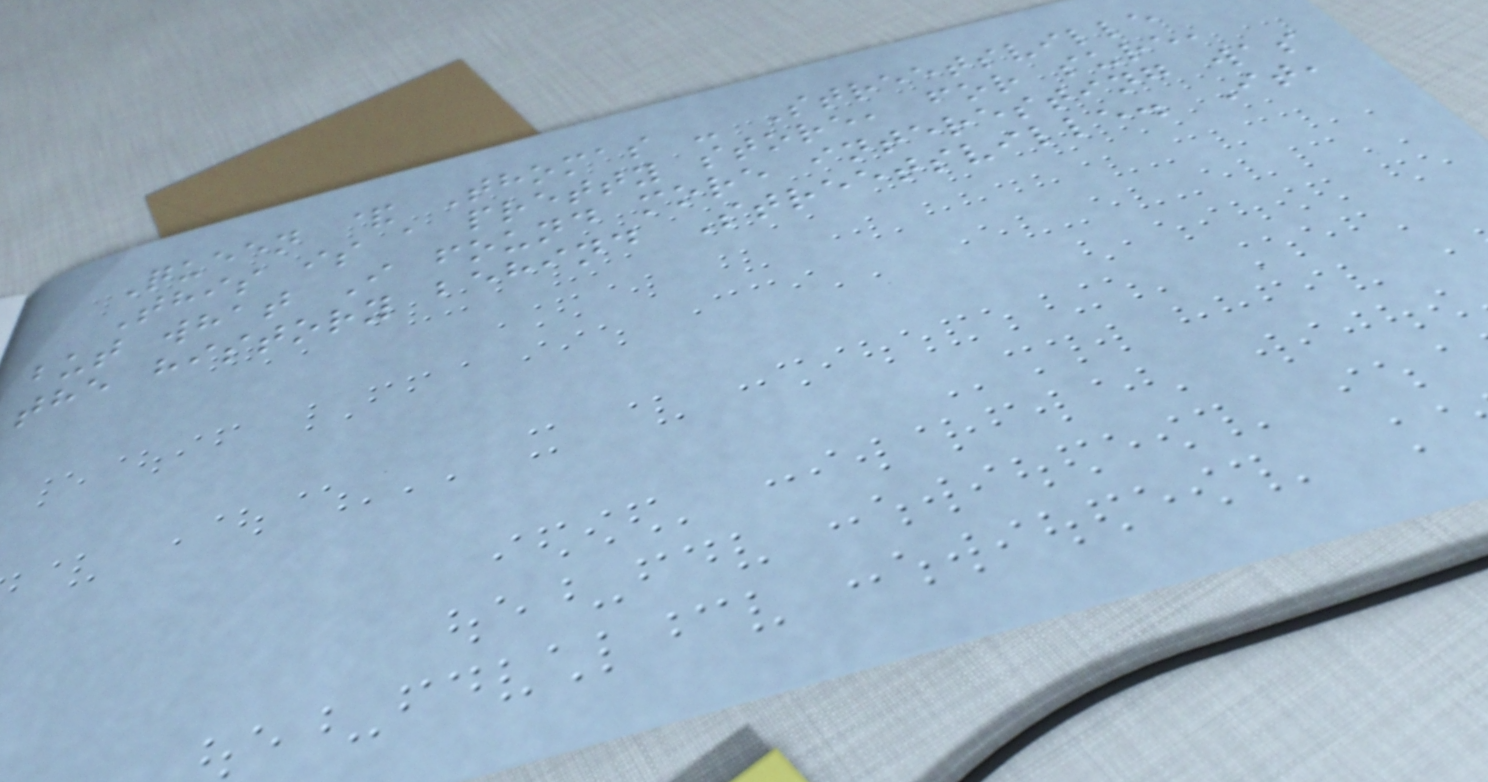Queen & Thomas - Streetsville
This is a pretty store, for sure,
but what I found more interesting was
the history behind Streetsville. It,
